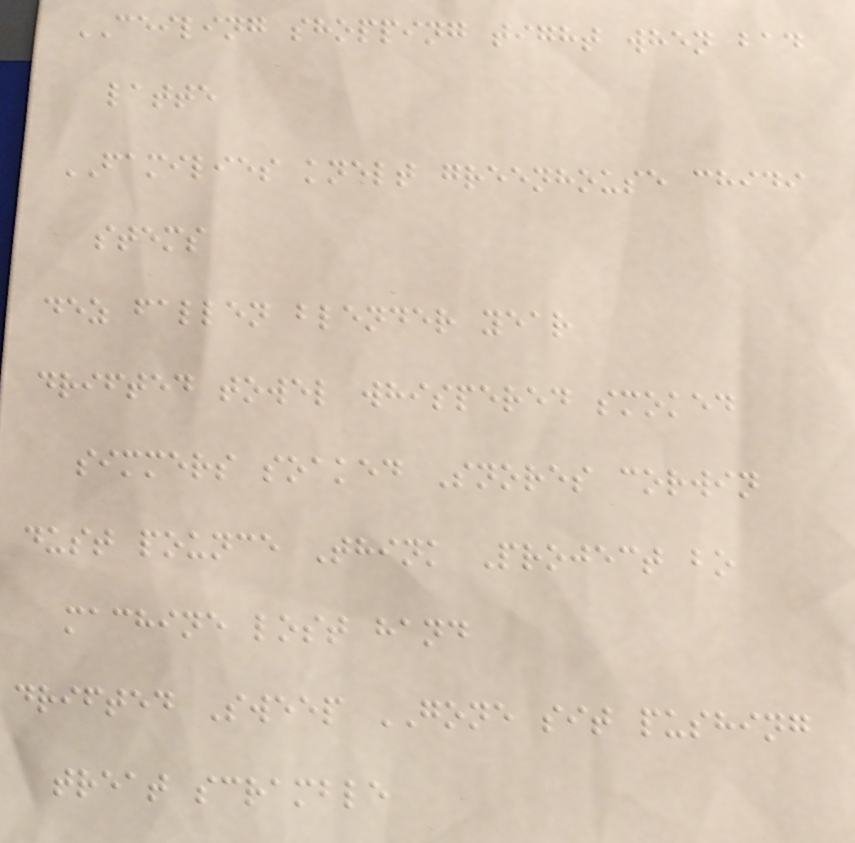CEILING shopping tight when bad
latte
FAMILIES knelt greenhouse chidi
stems
dez fallen blender year
drifted towel whispered smoked
simmers soaked Snores corwin
dust pounce Think Project bo
machine lost hand
drifted Sweep GONE sit pushing
treat scramble
